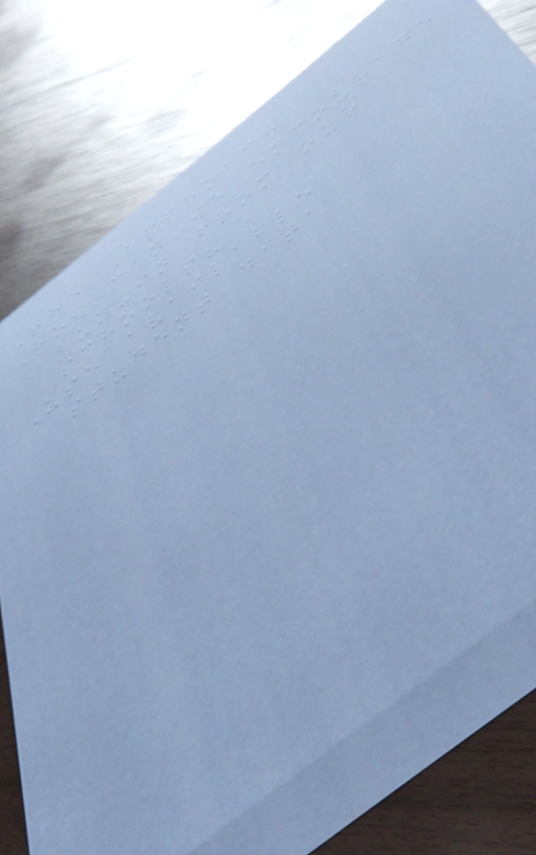The Approach
How can we encourage
buy-in from our
schools?
Use available
student data
